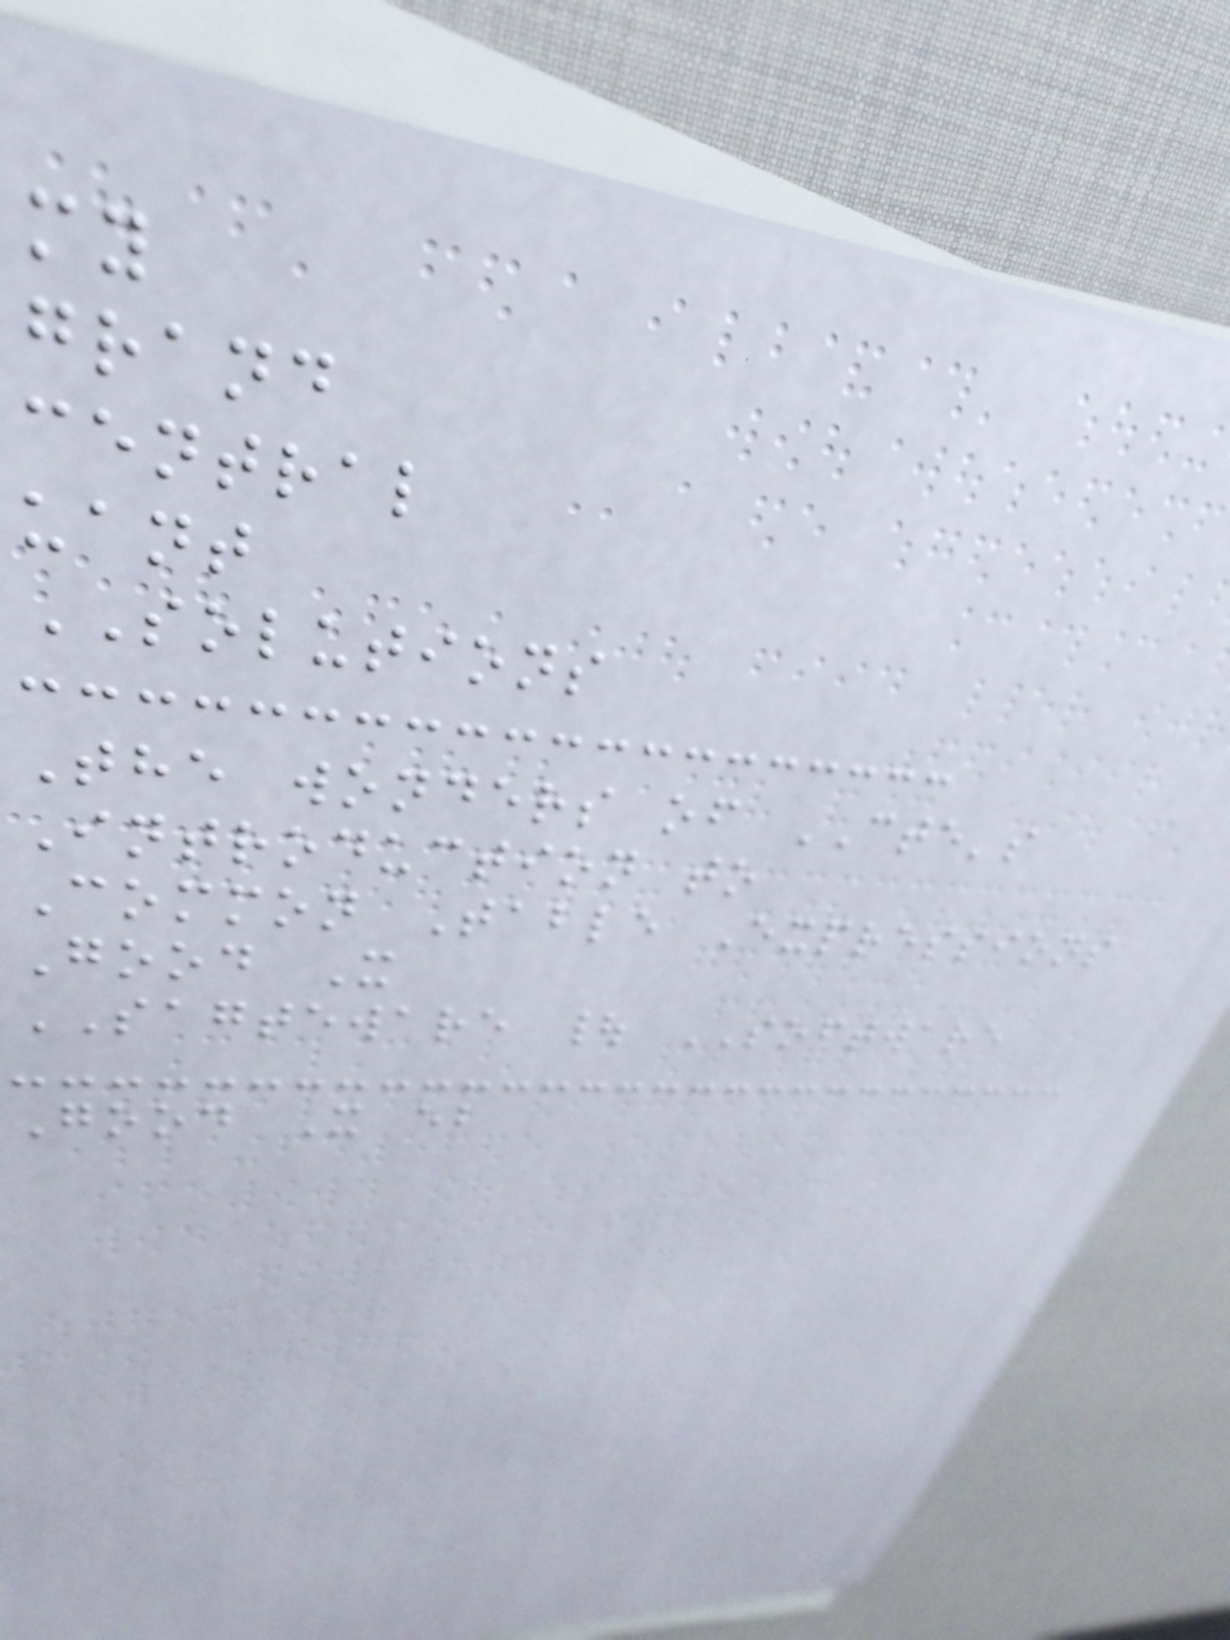my
grand
central
uant
SOLUTIONS
The wonders of CTE's
Introduction to
Common Table Expressions
Good X
SAGTEWARE | SOFTWARE
Good X eb
